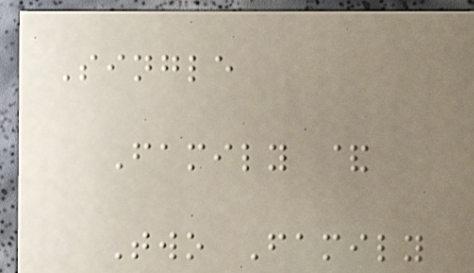Single
Family &
Two Family
